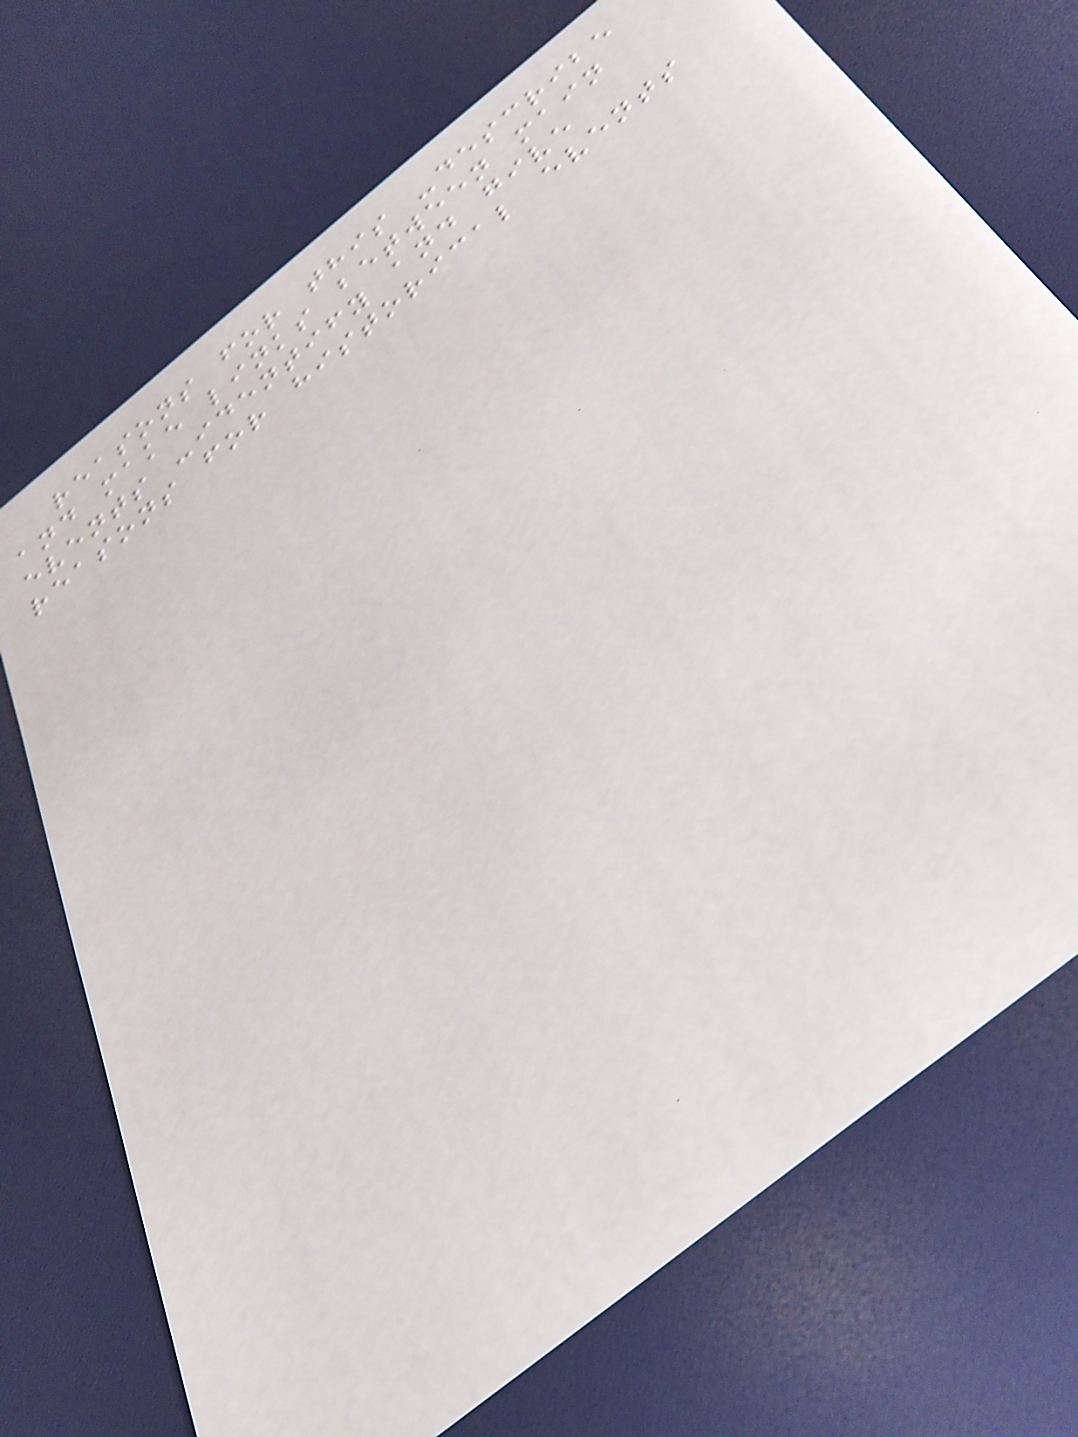reasons for this -describe
and make links between main
events -identify and give
reasons for historical events
